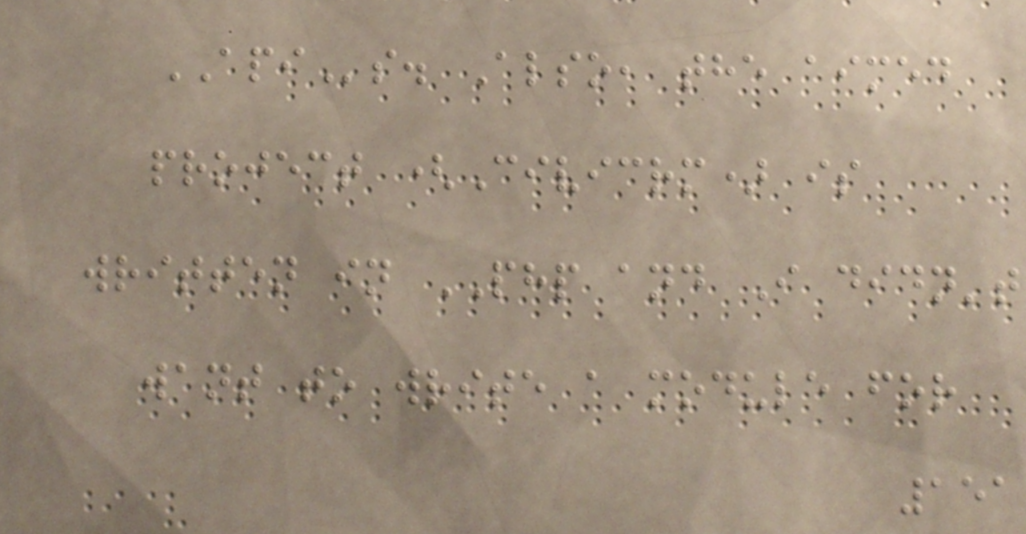APIs. Also, the aimed
project (Civicrm) is
written in PHP and I didn't
want to write a module for
151
